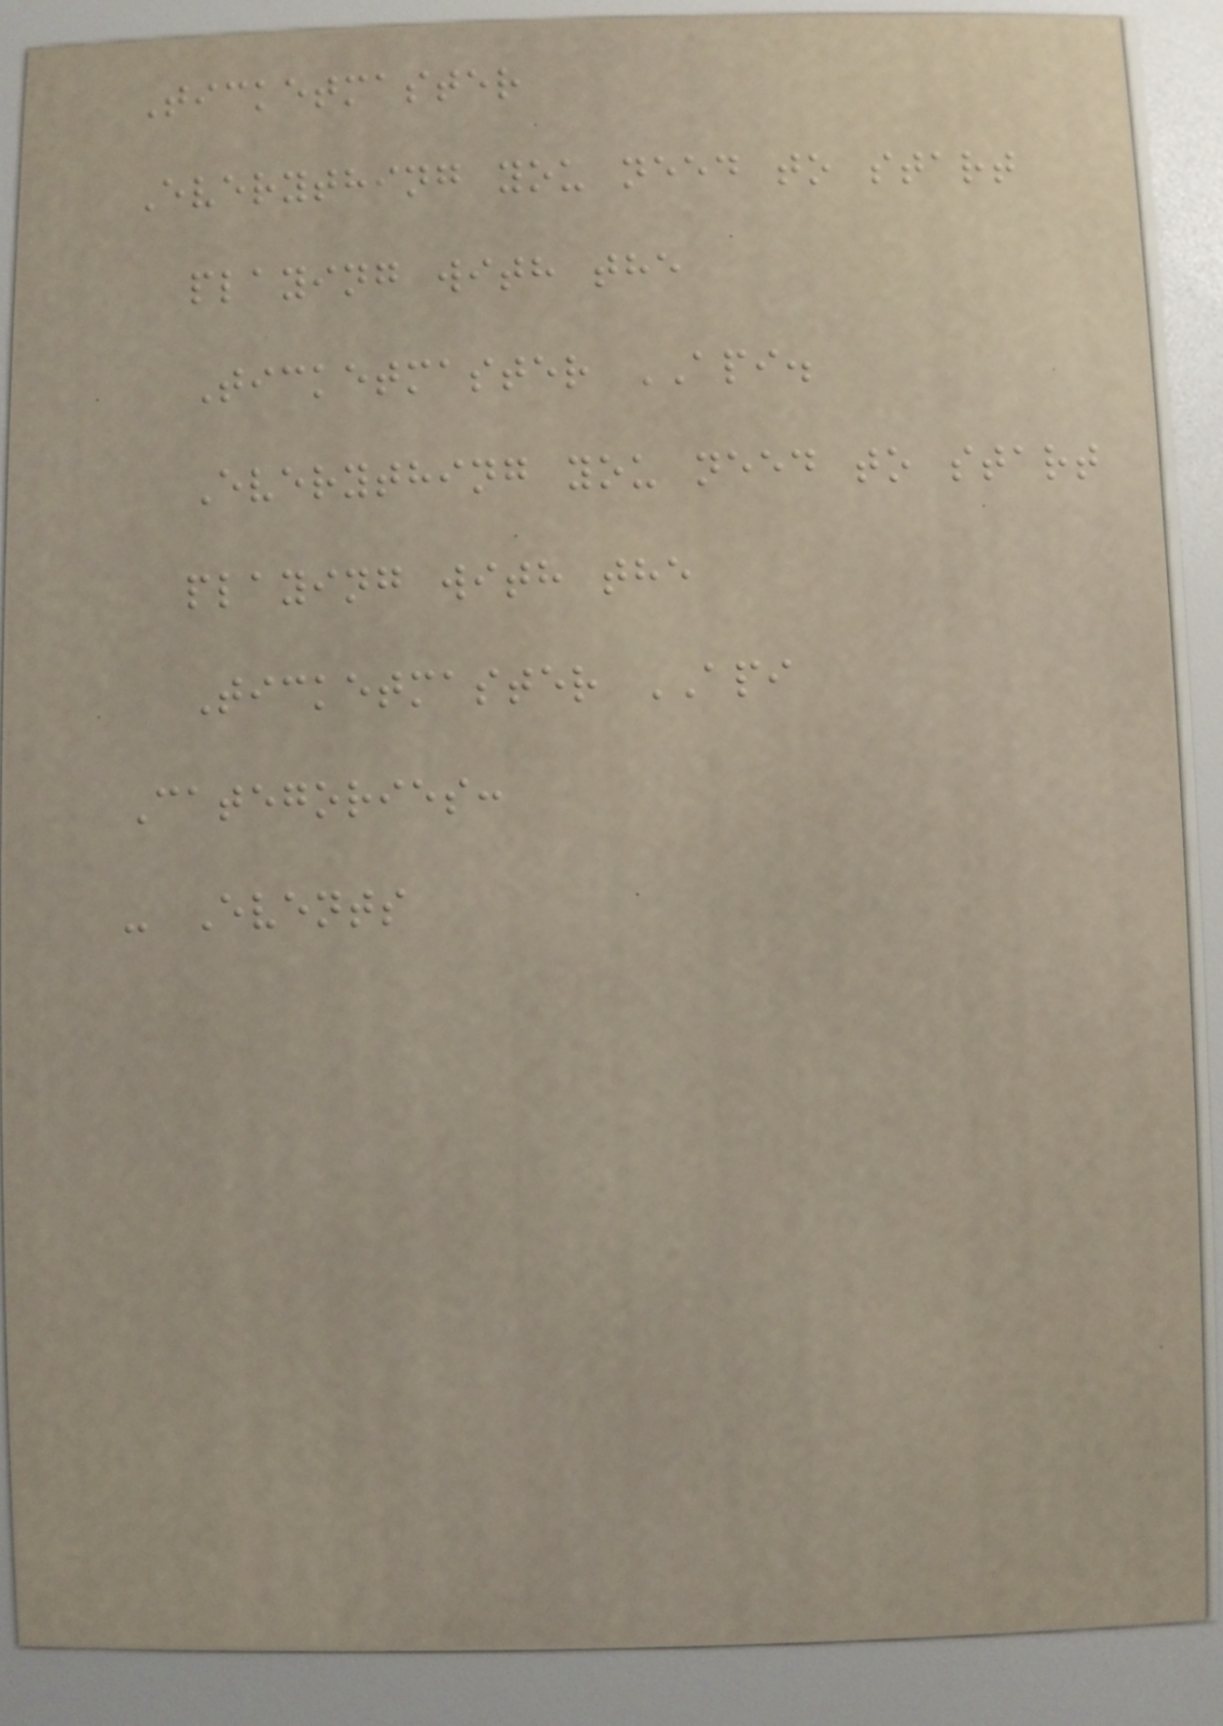Ticketmaster
Everything you need to start
playing with the
Ticketmaster API.
Everything you need to start
playing with the
Ticketmaster API
Categories:
- Events
